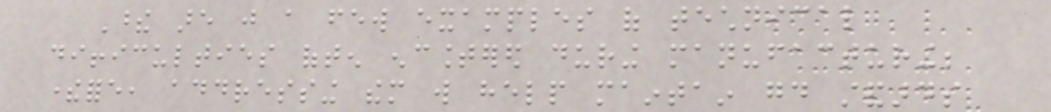These are just a few examples of technical
difficulties often encountered during manufacturing;
therefore, addressing them will help maintain good standards
